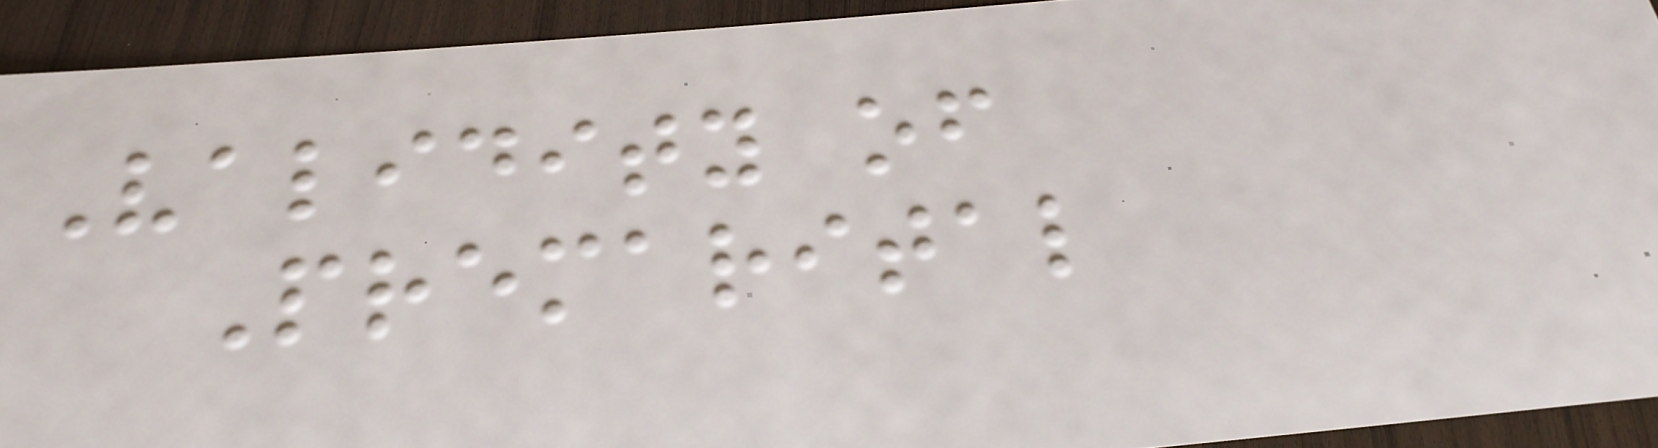Validity of
Premarital
